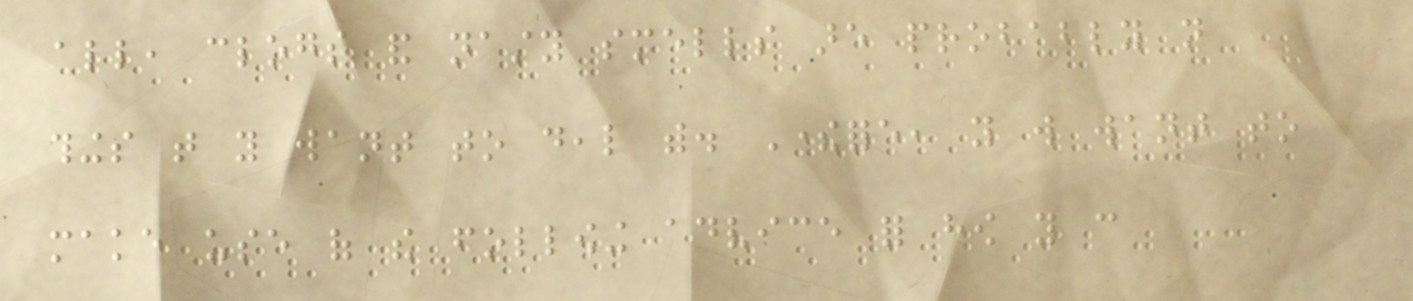all, clogs and nasty smells are probably not
things that you want to deal with. Therefore, you will want to
make use of the following advice for how you can
